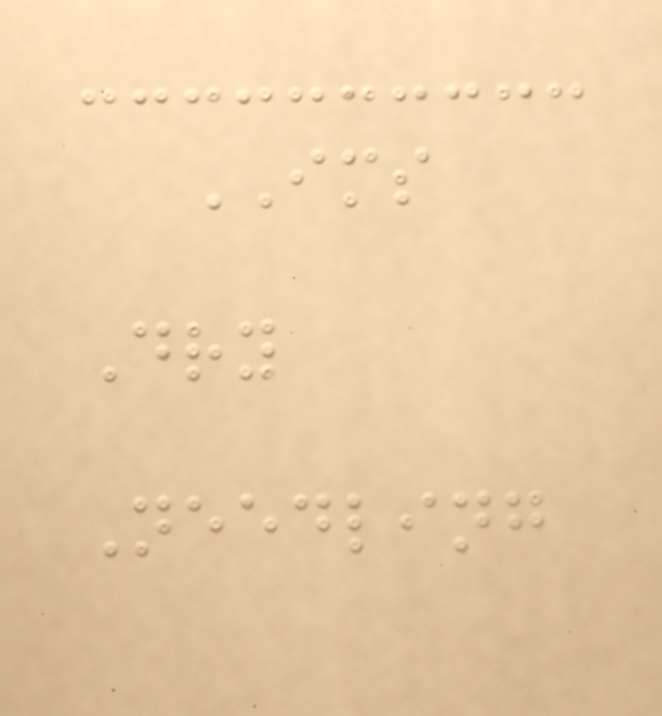IMS
Dry
Needling
